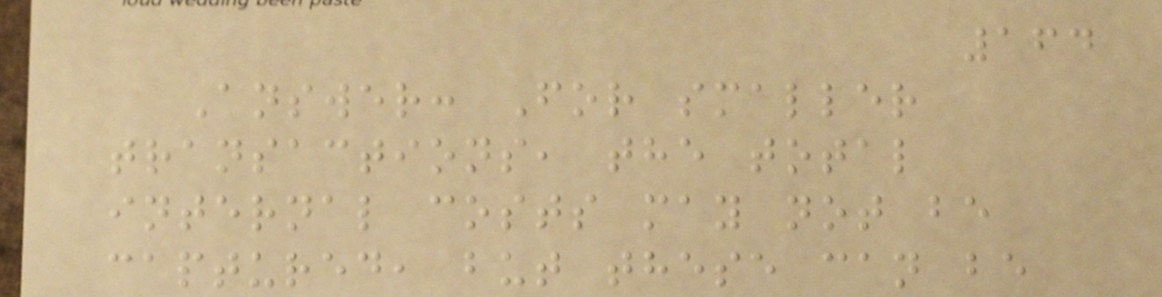164
Answer: For smaller
transactions, the total
internal costs may not be
captured, but these can be
